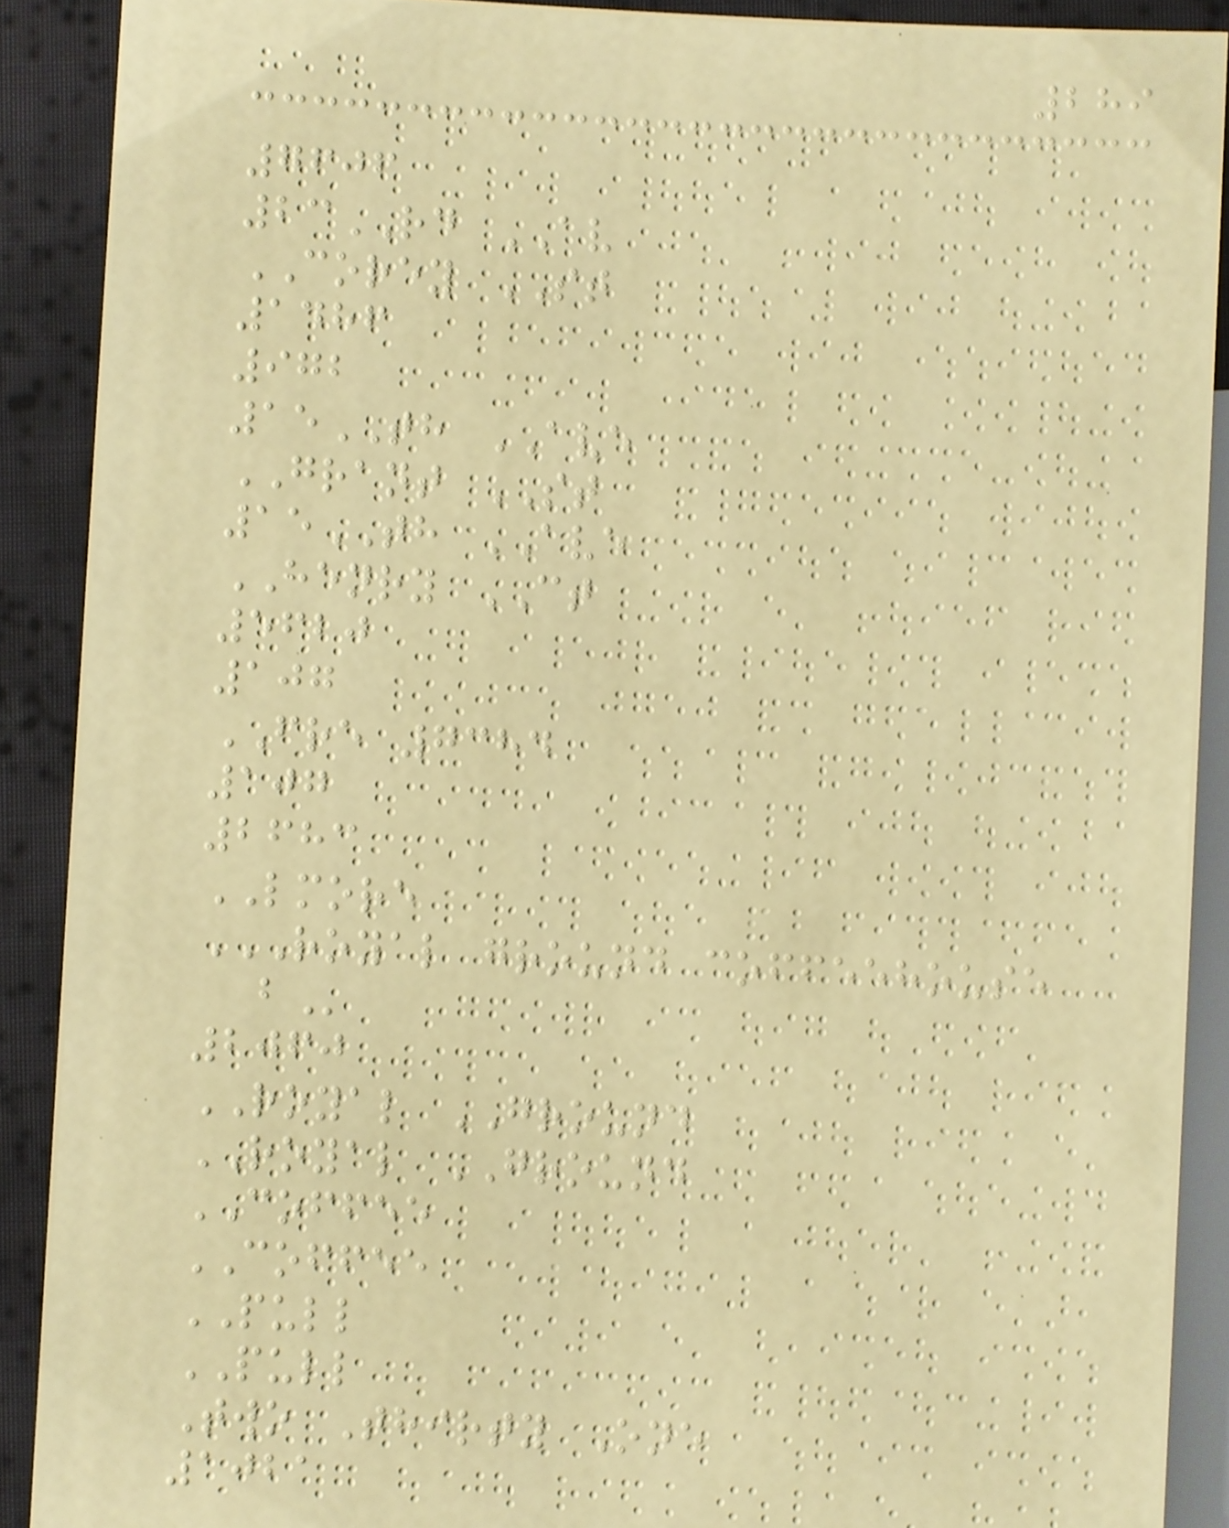289
7606
23RD AV
COREY ST
1486
972
15TH AVE
GRANT ST
15TH AVE
HENRY CT
5620
107
FRE 7384
107
2683
LMORE
ROYAL GROUND COFFEEHOUSE
B
2060
ROYAL GROUND
ROYAL GROUND
COFFEE
COFFEE
PULL
PULL
Two Thirty One
1021
